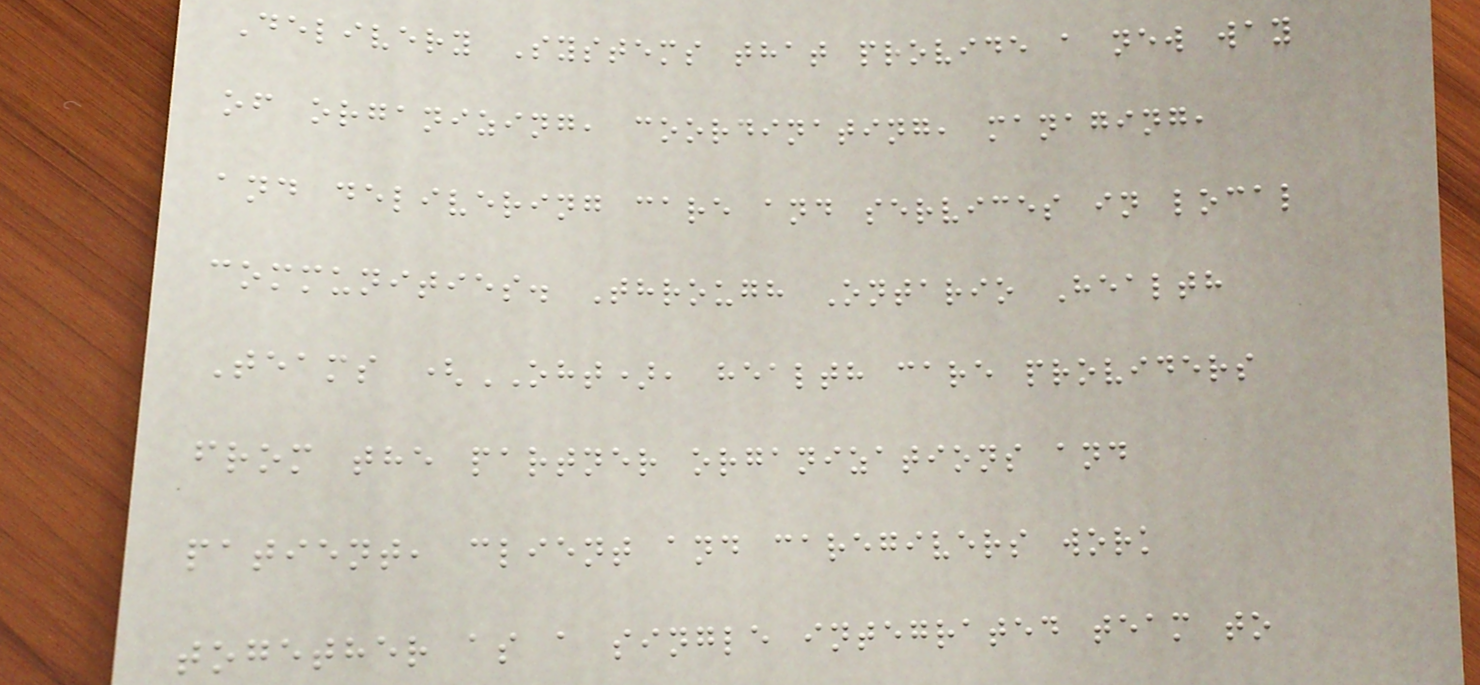Delivery Systems that provide a new way
of organizing, coordinating, managing,
and delivering care and services in local
communities. Through Ontario Health
Teams (OHT), health care providers
from the partner organizations and
patient, client and caregivers work
together as a single integrated team to
